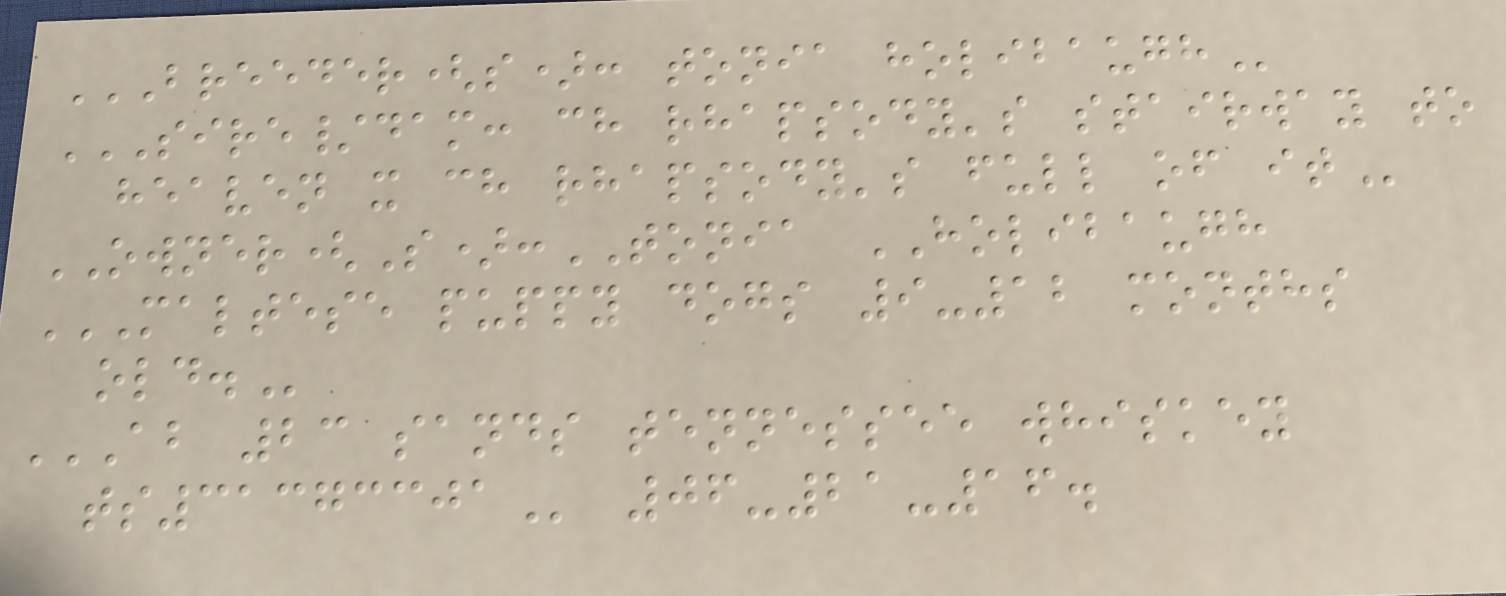BREEDER(S): TONIA HOLIBAUGH
SIRE/DAM: CH RHAPSODY'S STAIRWAY TO
HEAVEN X CH RHAPSODY'S FULL OF IT
OWNER(S):TONIA HOLIBAUGH
MALTESE PUPPY DOGS 9-12 MONTHS
OLD.
AB 23 SANDS TENNESSEE WHISKEY
TS31373301 06-21-16.
